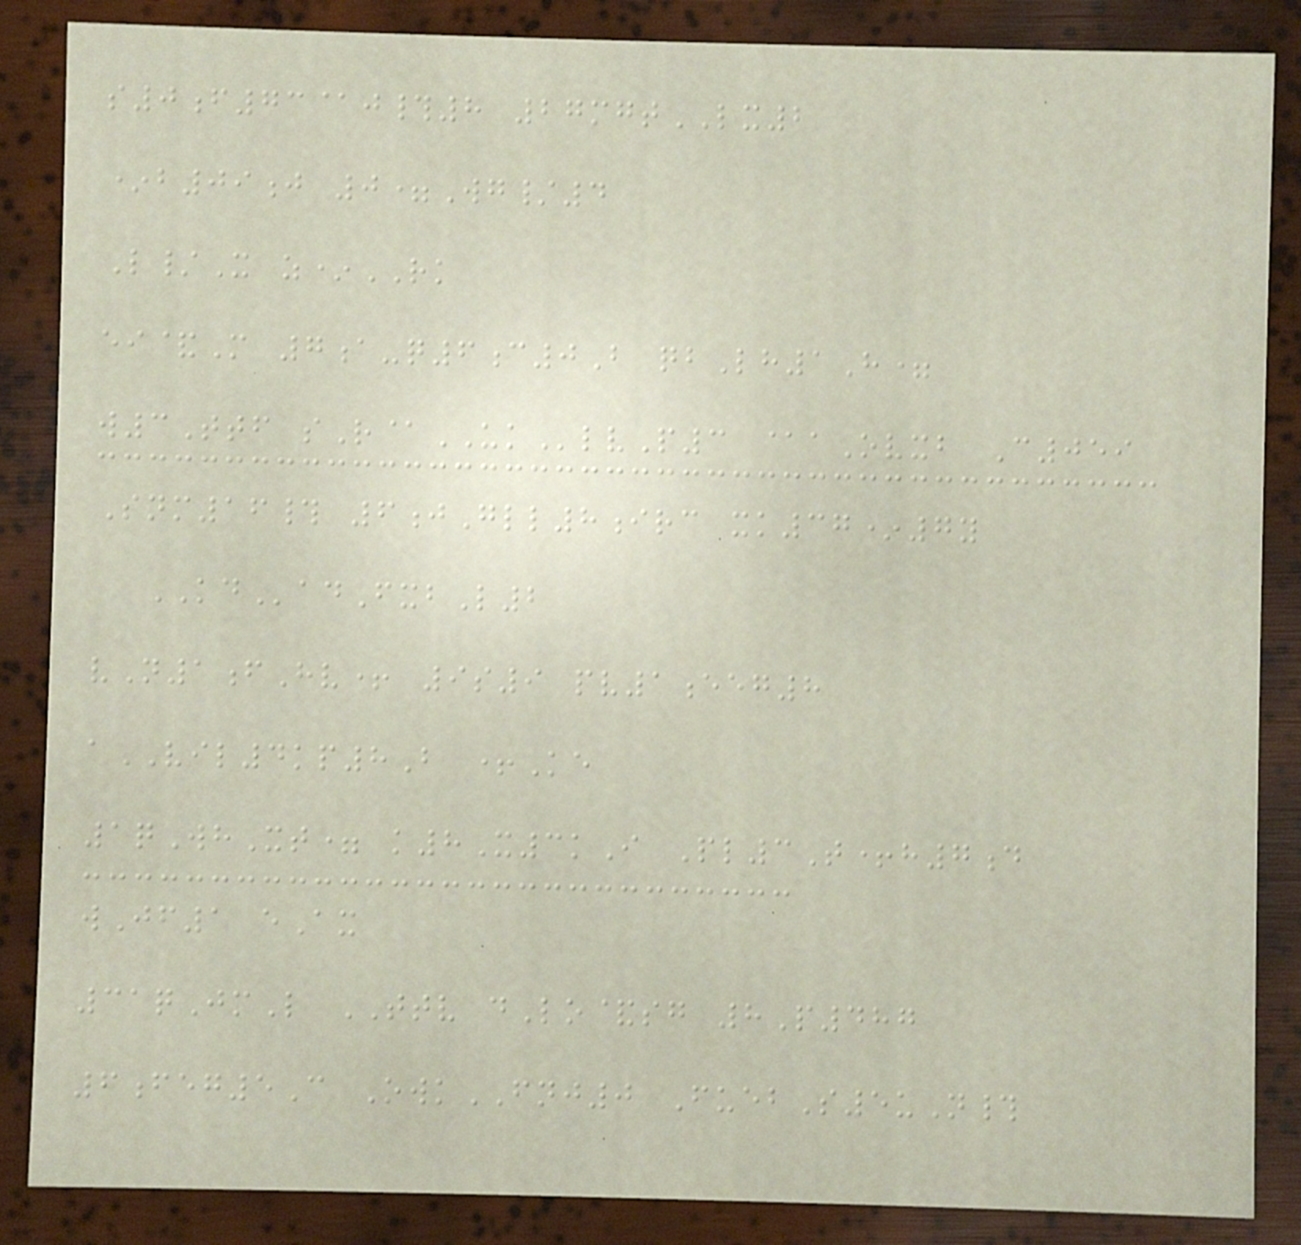s0f73@j#8 27mgtLX2
*b09j 0=Wg/4
L/X z*RK
ei&M 7a-q6c0B qbLh1H=
w3Ttf sR@UKlvP3 @aOvxb C059
Snm16# 6jGll8irc xk37*7y
KDadFxbL2
vN1fHv+ 9s9 pv1eeg8
aVIL4kp8B +Ke
1qWhXt= k8X3kI Pl3T+h7d
wJf1 eAx
31qJmL TTV dLo&sg 8P487
6feg5C OwkFNJ0 FuebS5uN#
